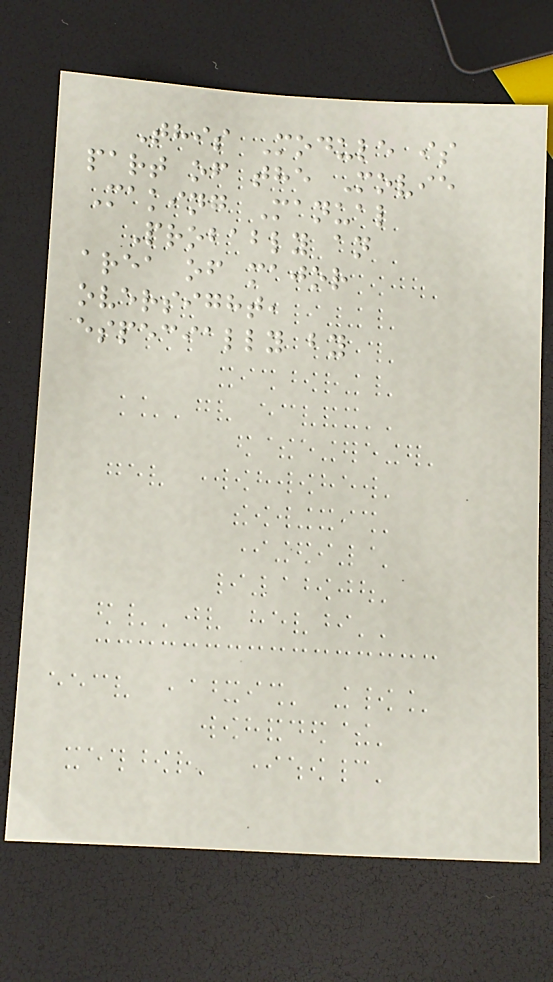This Module is
part of the Movie
Making Manual
Probably an
area of major
oversight,
especially by
